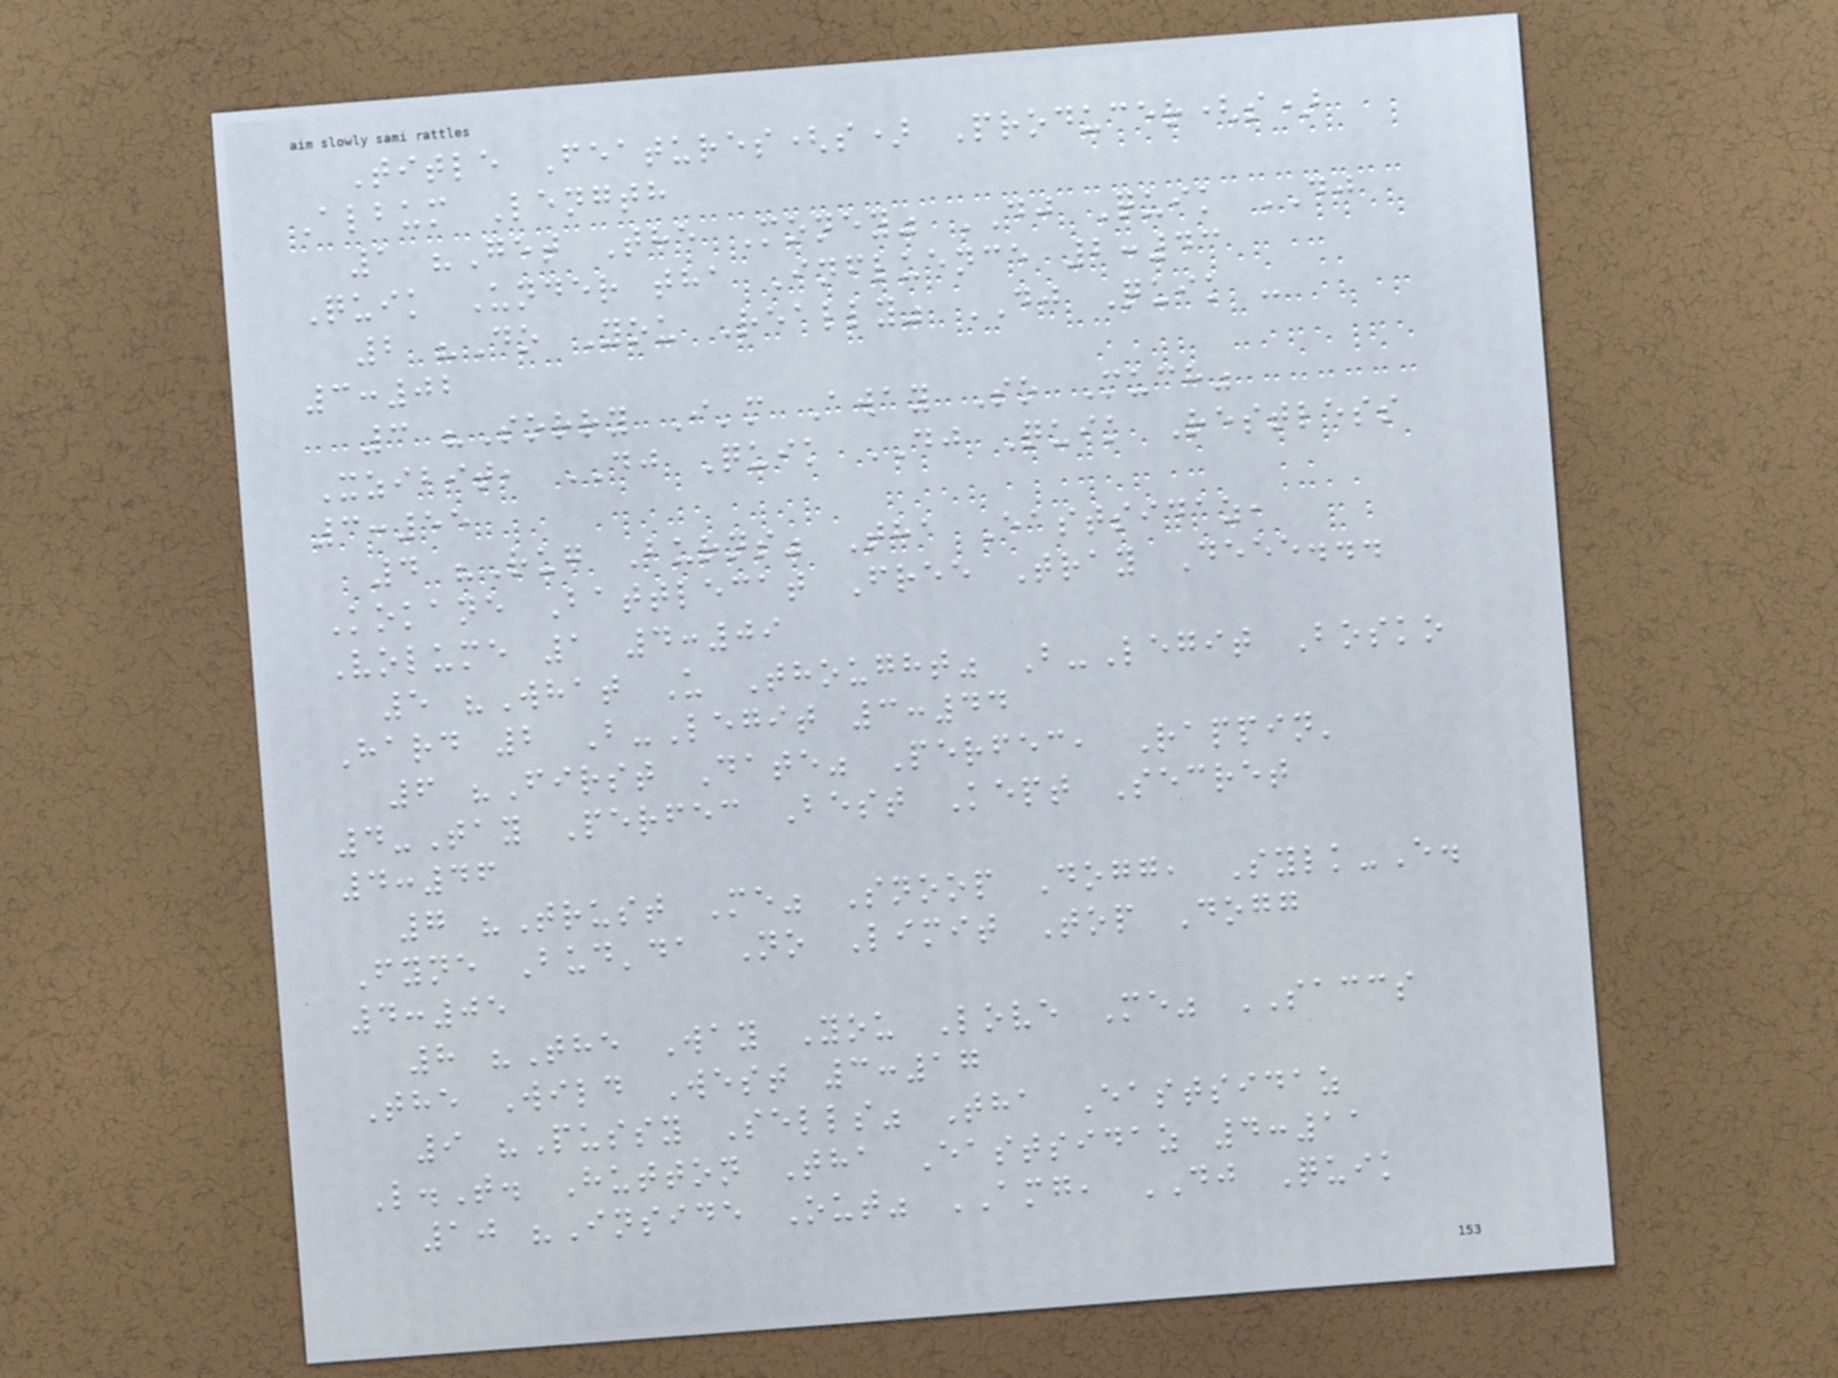Title Features(s) Producer(s)
Album Length
1 "Get The Money" DJ Quik DJ
Quik Under tha Influence 2:43
2 "Do You Really" DJ Quik -
3:02
3 "Sorry I'm Away So Much"
Xzibit, DJ Quik DJ Quik Restless
3:55
4 "Rug Burns" Tha Eastsidaz,
Kokane Battlecat Free Tray Deee...
Volume 1 4:09
5 "What U Thought" B-Legit Bosko
Hard 2 B-Legit 3:44
6 "First Date" Perfec, Rappin'
4-Tay Perfec Best Kept Secret
4:46
7 "Trust Me" Snoop Dogg, Sylk-E.
Fyne Bud'da No Limit Top Dogg
4:05
8 "The Way You Love Me" SACCS
The Wild West 3:17
9 "Pussy Sells" Tha Eastsidaz
L.T. Hutton Tha Eastsidaz 4:11
10 "Inside Out" AMG, DJ Quik
